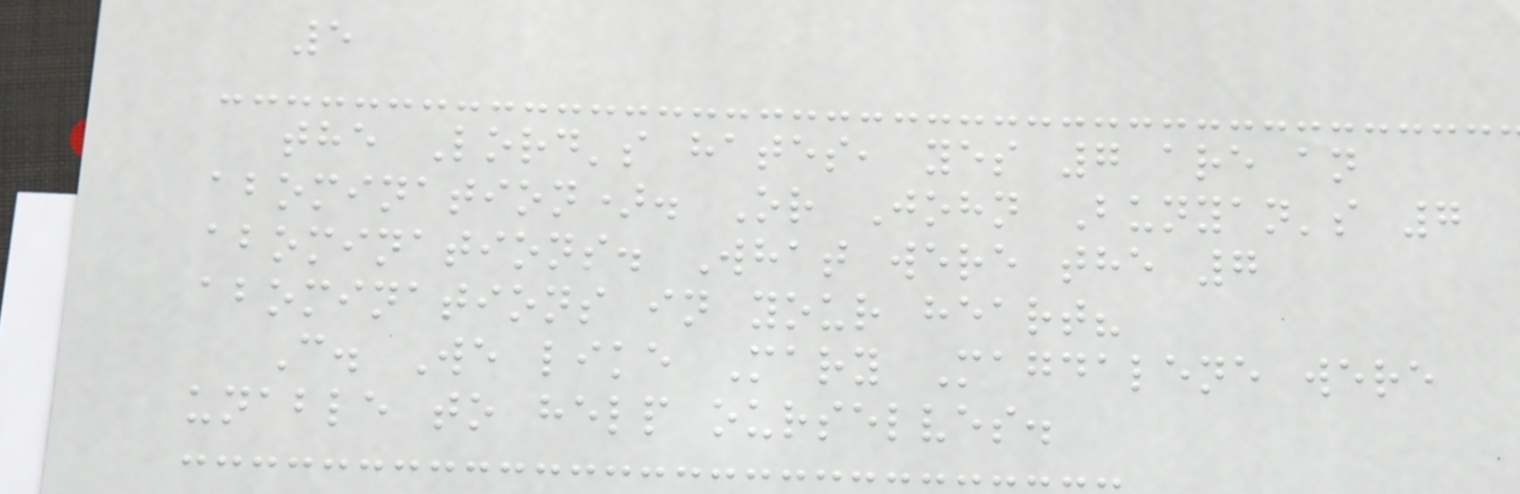5
the Lord's hates, yes 7 are an
abomination). Or John Bunyan's 7
abominations. What were the 7
abominations in your heart?
C. We like Mary Magdalene were
unable to help ourselves.
